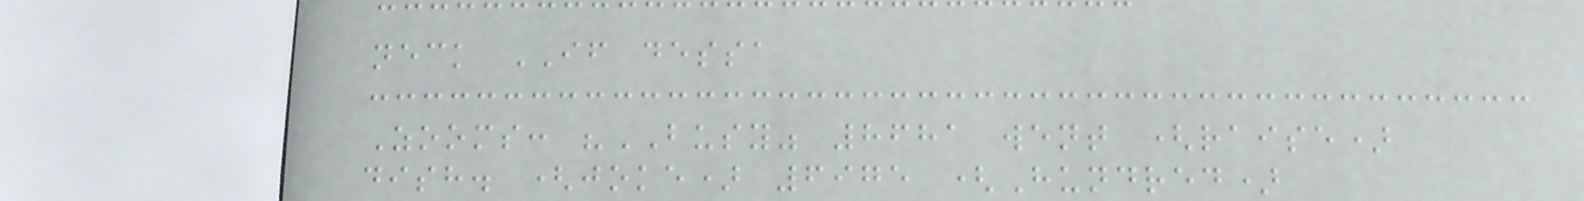neck IF dessa
Zooms: "BUSY" 8681 went (raise)
dish. (joke) 6975 (Hundred)
